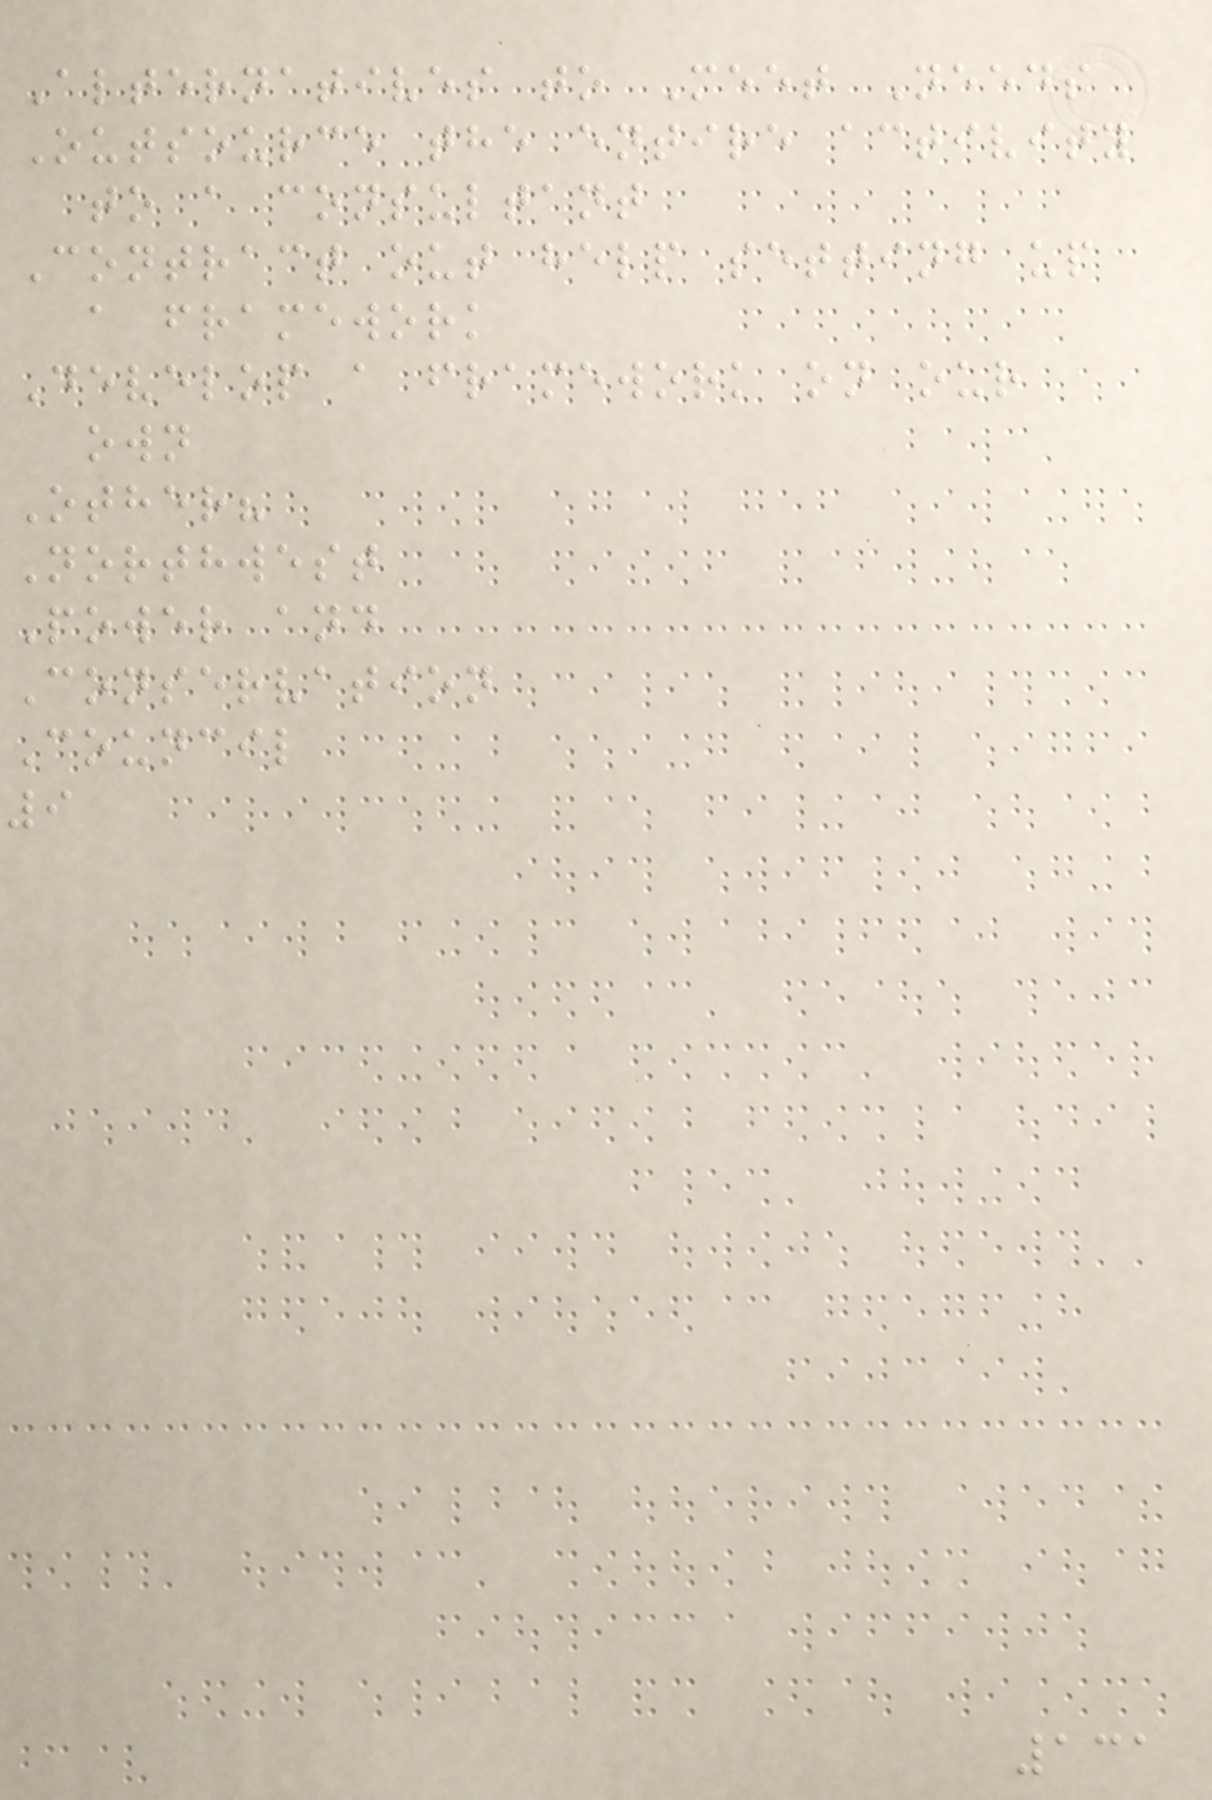Alternatives to Meet Needs
Outsource the entire activity
to a consultant
Contract out help setting up
a framework
Develop a framework on our
own
Other?
Northwest
Power and
Conservation
Council
9
131
